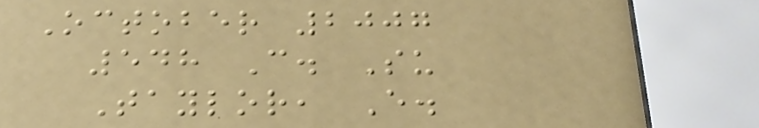October 2007
548 C. Su
Taylor, E.
